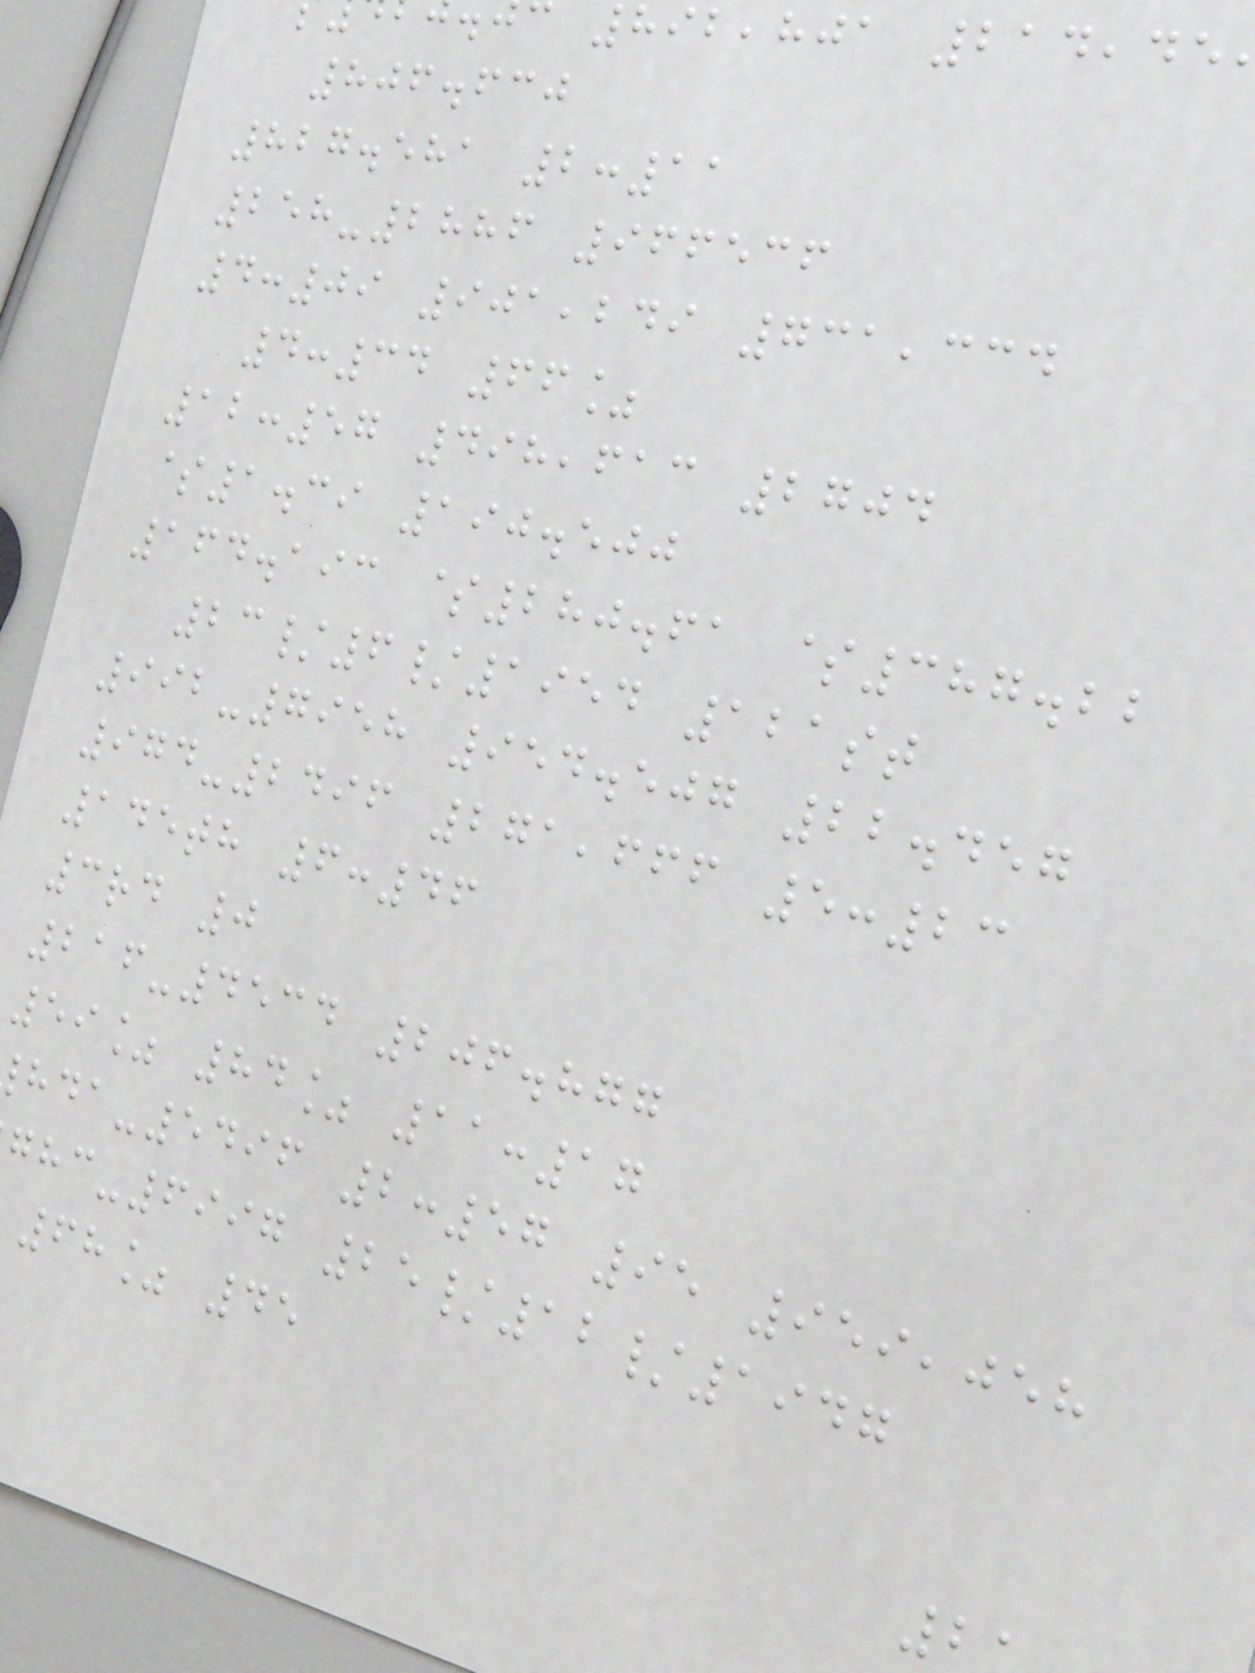892,801 214,45
806.630
827.581 2:11
258-2886 966536
4:09 901,249 731,334
4:34 66%
12:57 498,613 2704
$1.39 190.500
164.193 $280.61 $387.22
23/6/1954 121st
992-7958 954.507 22.457
974-2496 271,666 5:23
145th 6:46
3rd 0
216-4534 206.877
59% 84% 11:17
-5496 2:57 95 959,058
-6997 25/12/1947
68% 45
